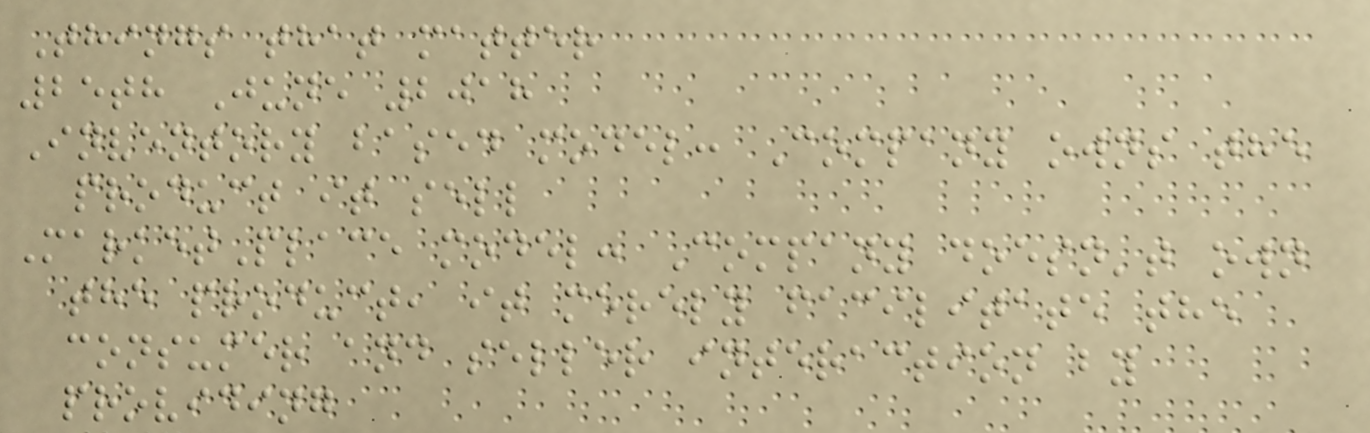Things that matter
25th June 2018
Inventory based model: Company owns the
product it sell
MarketPlace model: Company doesn't own
the product, it merely facilitate the
consumer and seller interaction by
providing
